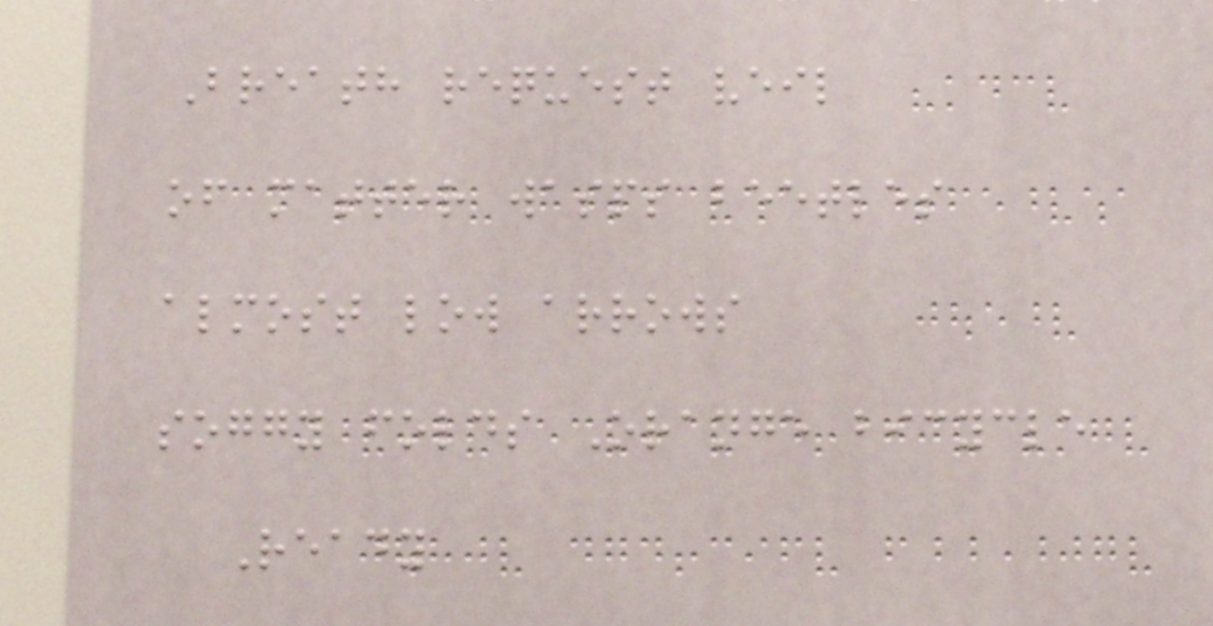Breath request veil
of matter wasps beetles
almost low arrows
soggy folds Orange bicycle
Ready
